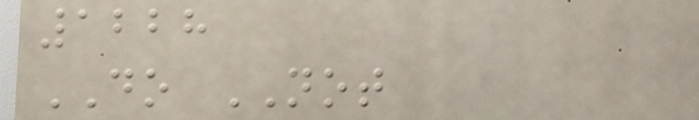1228
DO NOT
